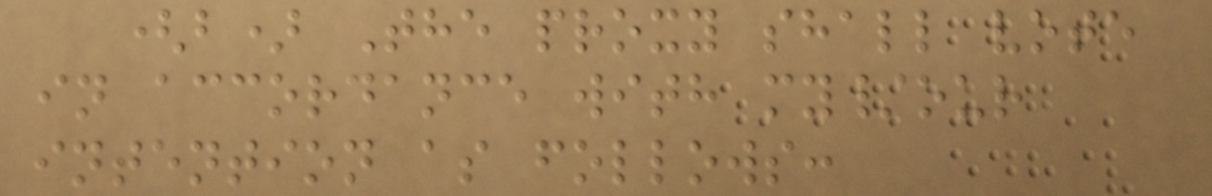(b) The proxy shall vote
in accordance with my/our
intention as follows:
